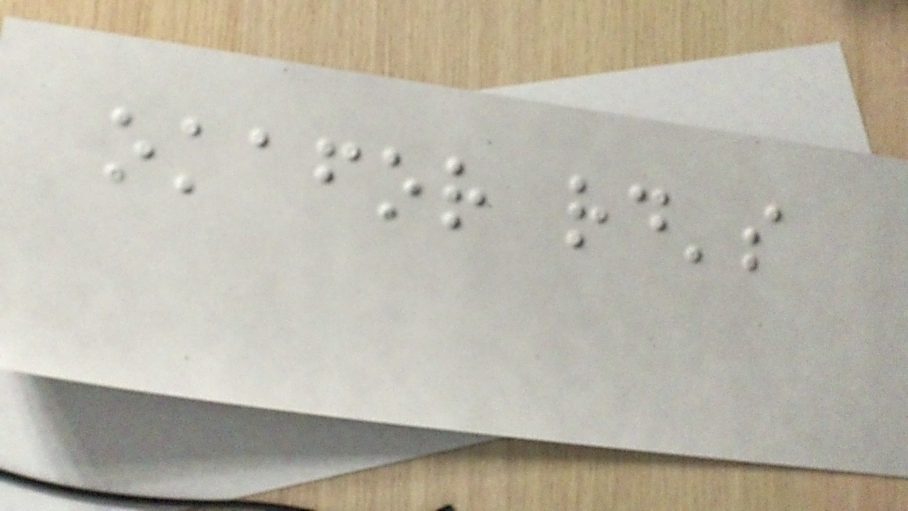okafor rd's
